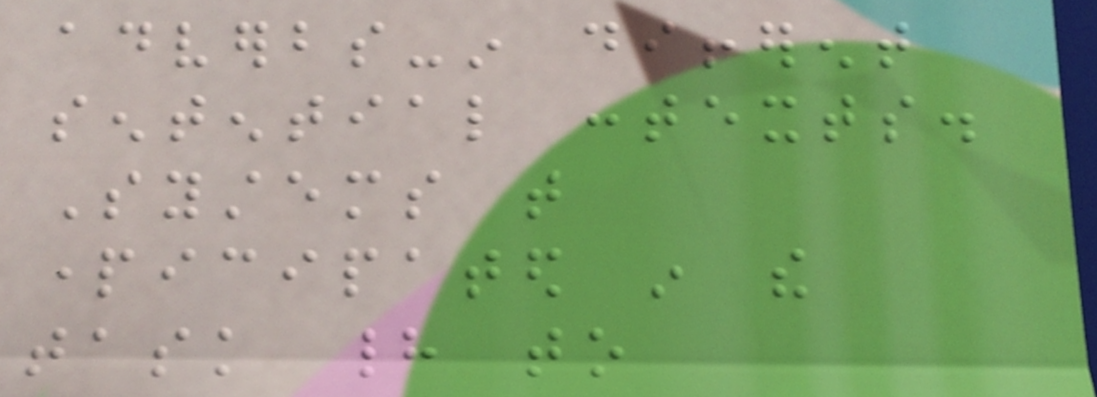adverbs-in different
sentential contexts.
Systems that
participated in the
task had to
